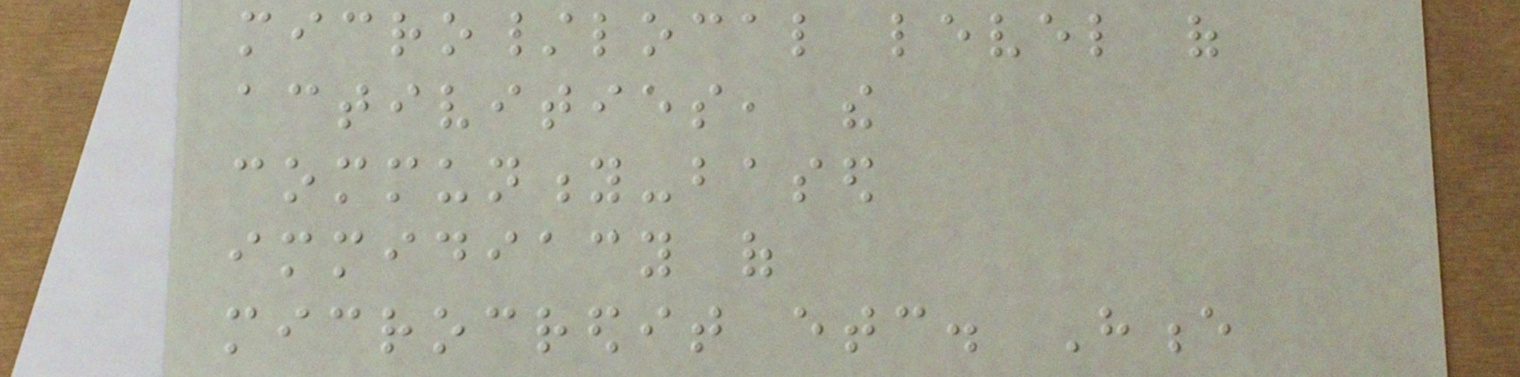micro/local level of
activities, the
community-based
immidiacy of
microcredit etc. Hence
